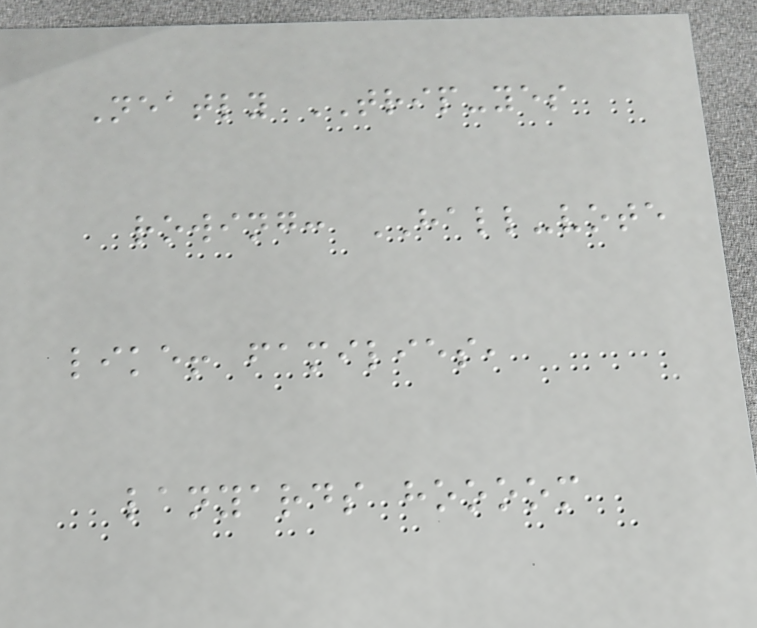Neatly TRIP-yes
rowing: HALL-vote
like! families,
lanyards hoooom
